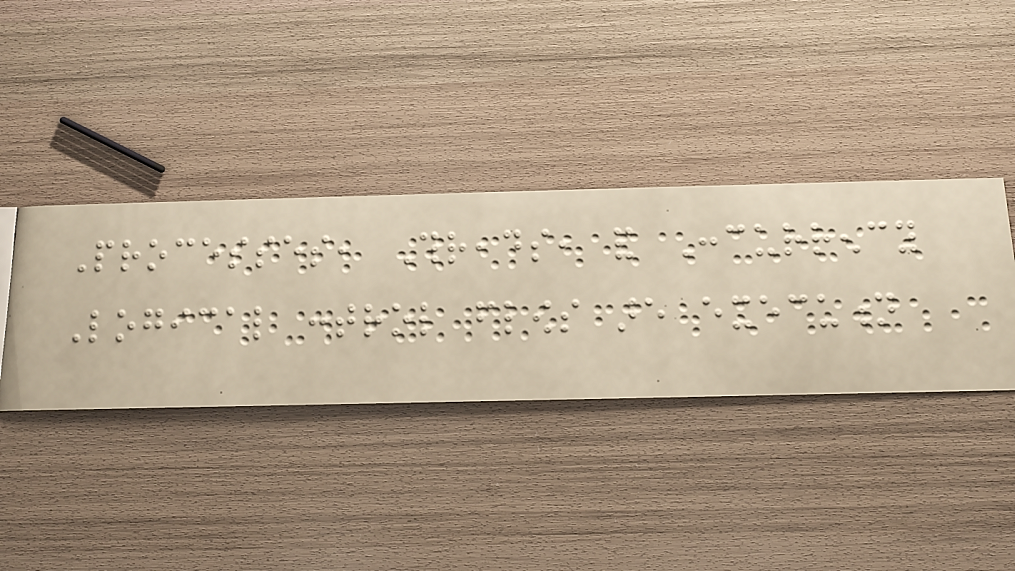Processes, Threads, and Concurrency
Logical control flows are execution
